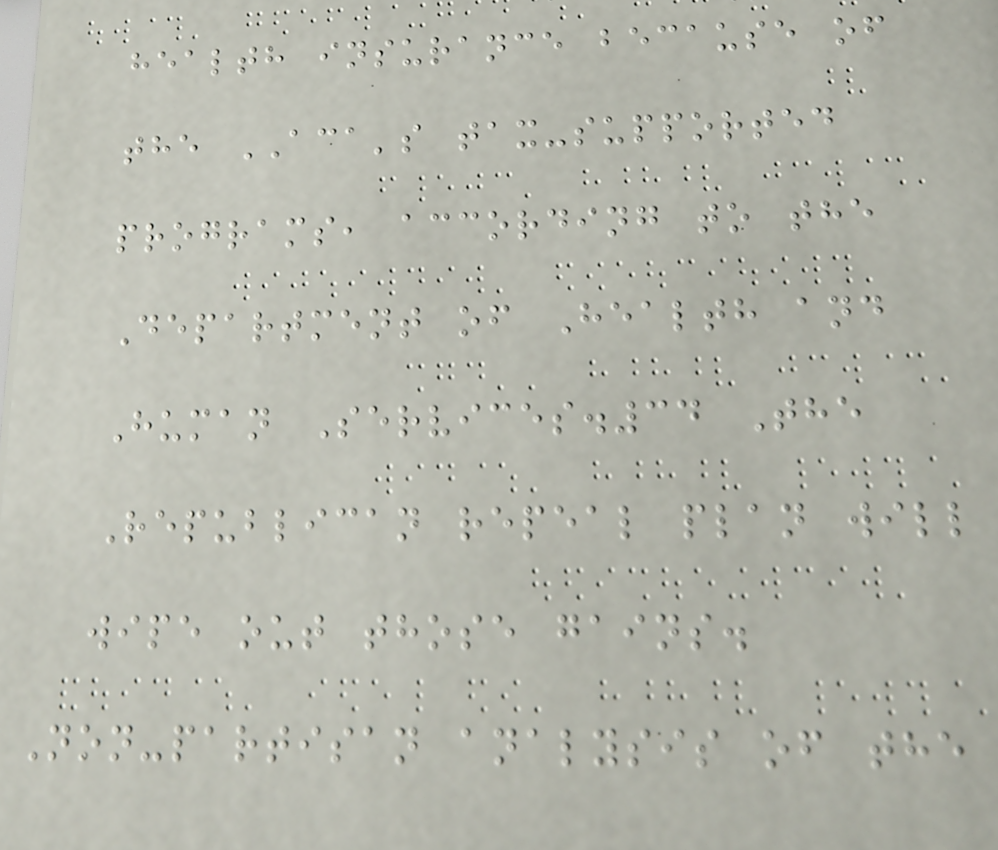health insurance because of
the ACA's tax-supported
programs, according to the
Department of Health and
Human Services.34 The
Republican repeal plan will
wipe out those gains.
Non-partisan analysis of the
